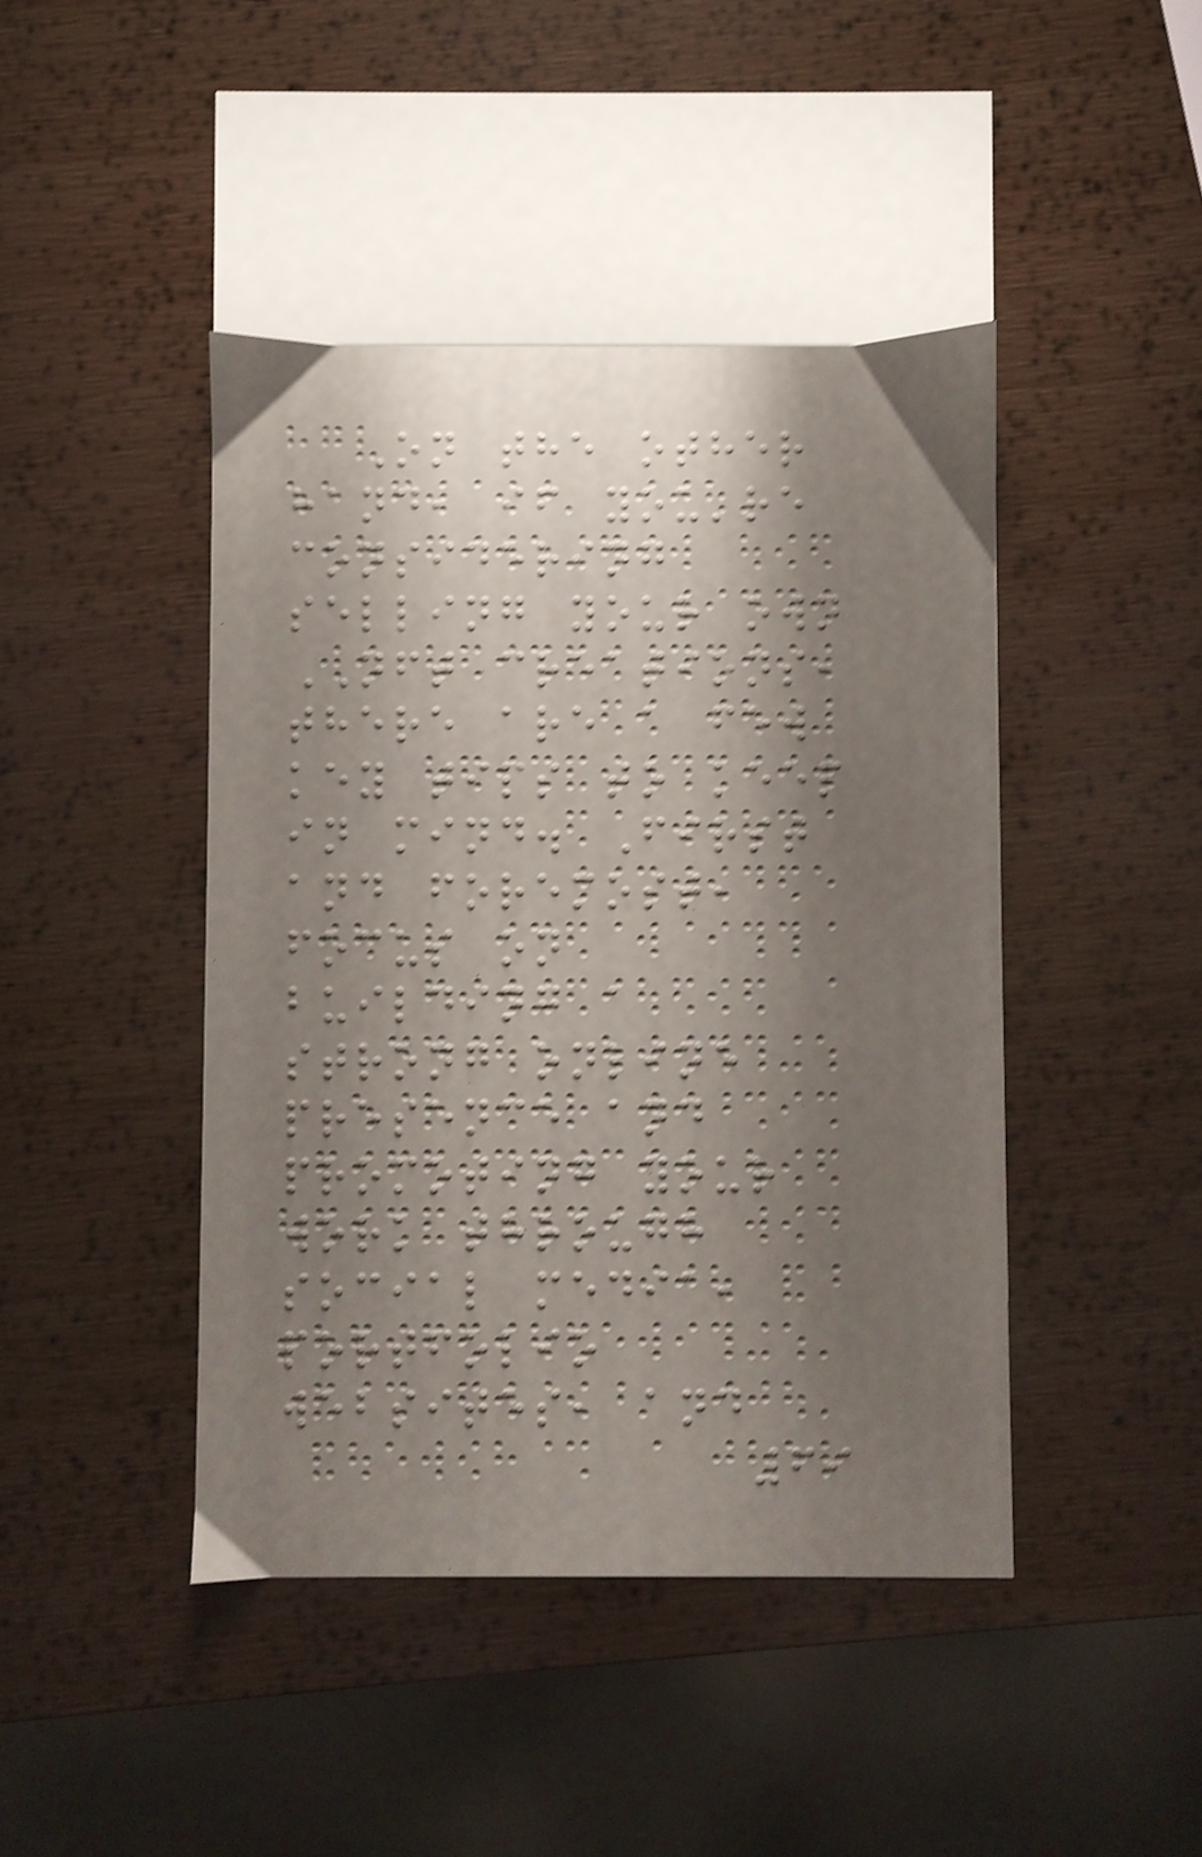On the other
hand, if you're
considering
selling your own
NFT creations,
there are a few
key tips to keep
in mind. First
and foremost,
focus on
building a
strong online
presence and
promoting your
work through
social media,
portfolio
websites, and
69
